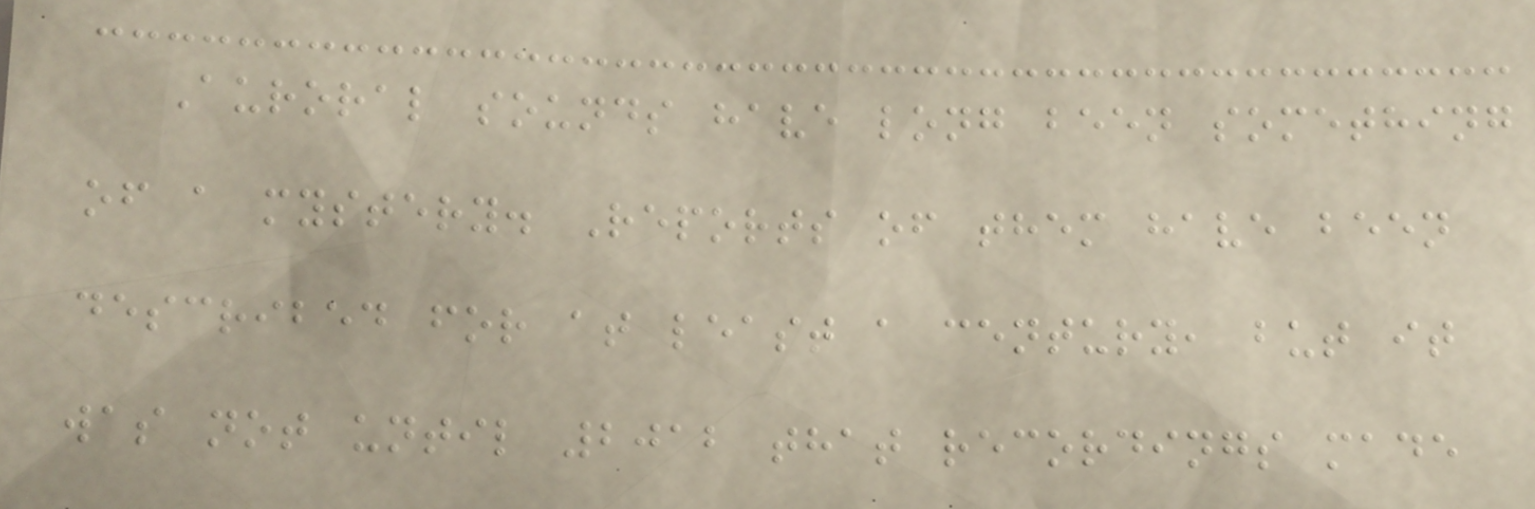Auroral sounds have long been something
of a mystery. Reports of them have been
described for at least a century, but it
was not until 2012 that recordings made
